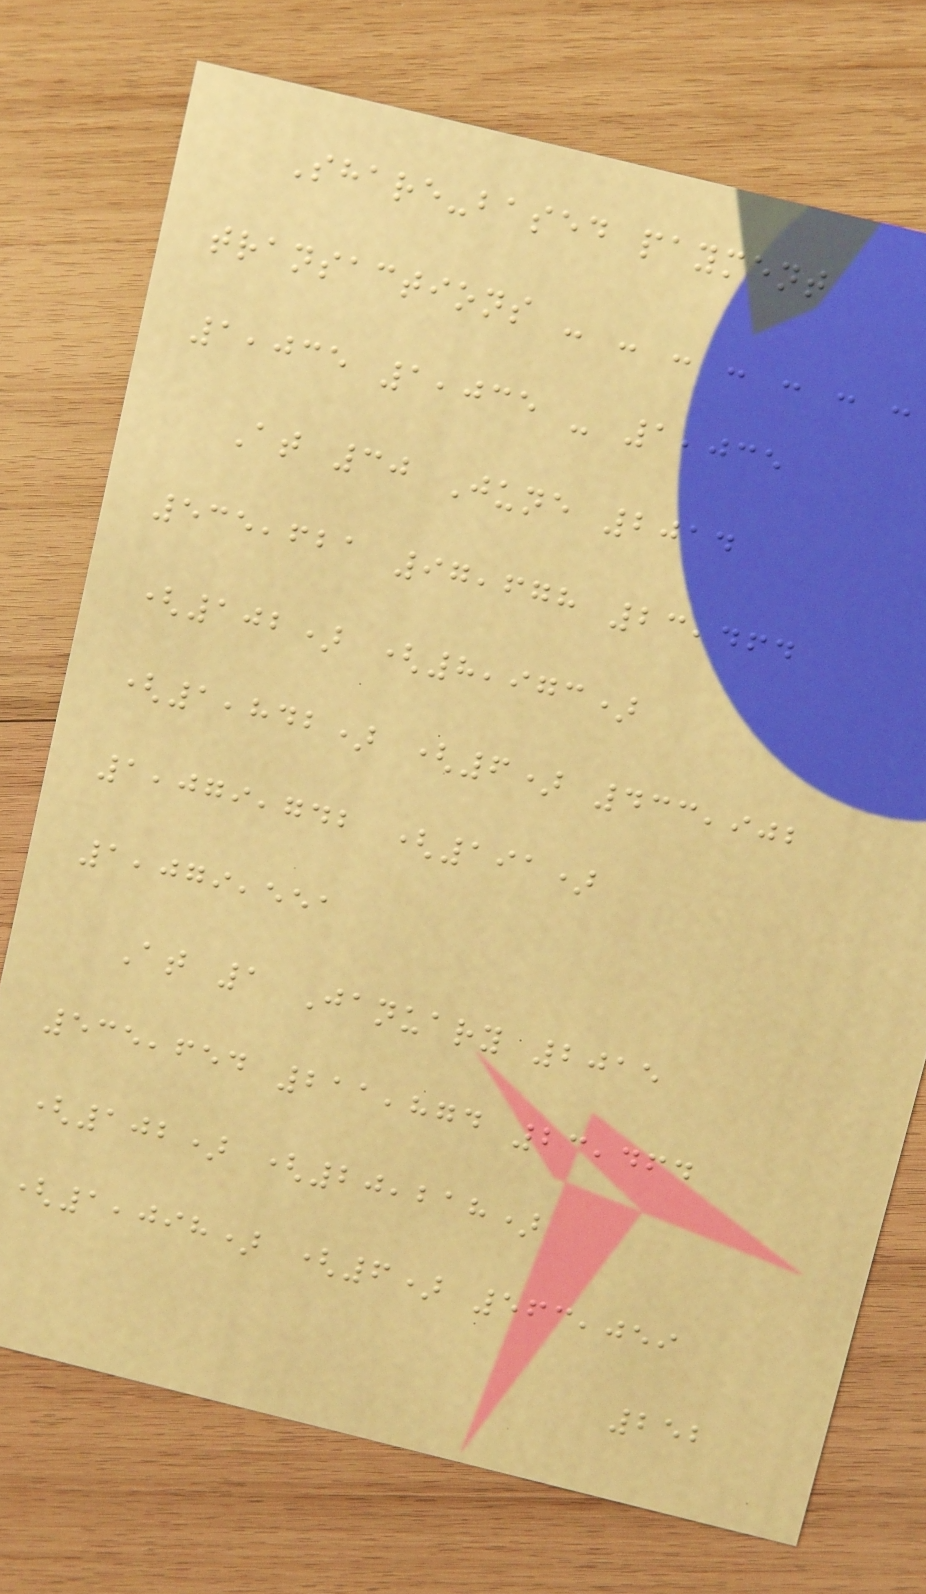Share-based payment
transactions - - - - - - -
1,035 1,035 - 1,035
At 30 June 2014
535,621 97,678 23,464
(102) (8,973)
(1,842) (6) 433,902
1,079,742 (191)
1,079,551
At 1 January 2015
535,654 211,874 23,464
(102) (20,218)
(1,098) (6) 563,059
252
